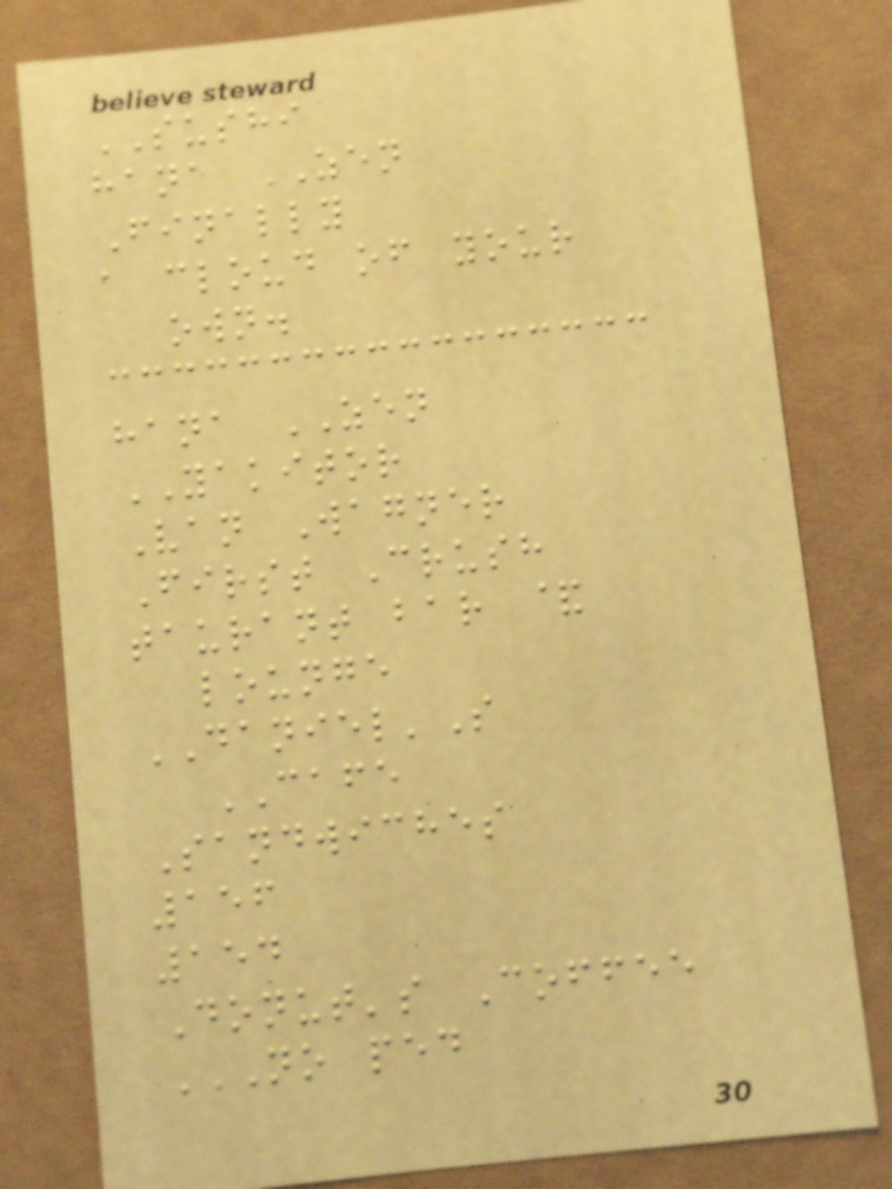SUSHI
hana ZEN
Finally
a cloud of your
own.
hana ZEN
YAKITOR
Van Wagner
First Crush
taurant bar &
lounge
DANIEL'S
CAFE
Sandwiches
156
154
Donut's Coffee
NO PED
